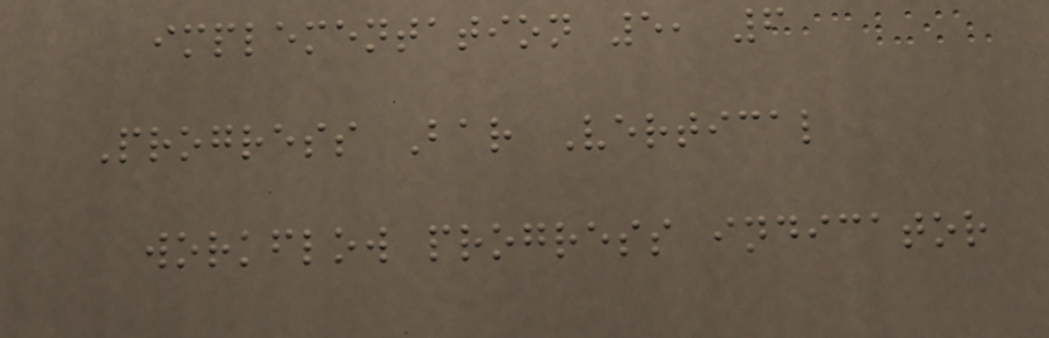implementation 5, 6
Progress Bar Vertical
workflow progress indicator
